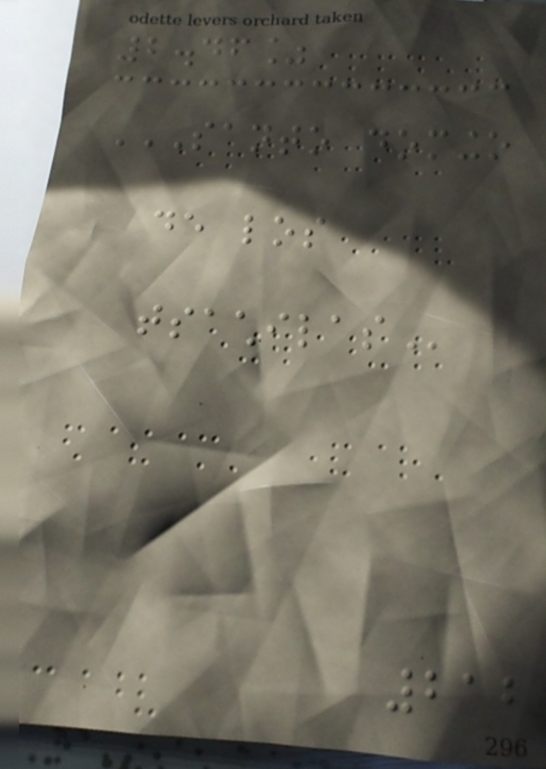2.46%
SANTO DOMINGO
DE LOS
TSACHILAS
212
